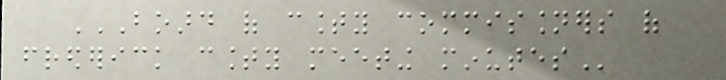BOARD OF COUNTY COMMISSIONERS OF
FREDERICK COUNTY MEETING MINUTES
